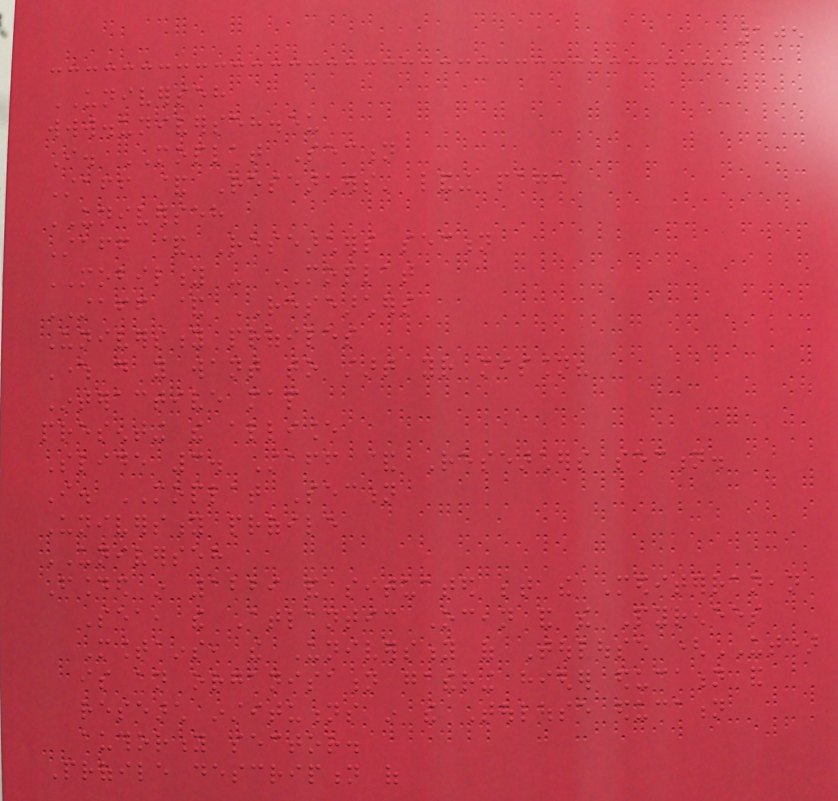105
UNIVERSEH
www.universeh.eu
I. MOPLAT Section
Staff & Researchers' landing page
UNIVERSEH
Staff & Researchers section
MOBILITY - MOPLAT
STAFF & RESEARCHERS
University profiles
Where do you want to start your mission?
Interactive map
presenting the alliance
Slide 3. Staff & Researchers section.
I. MOPLAT Section
University profile
UNIVERSEH
Founded in 1229 and situated between the Mediterranean
Sea, the Atlantic Ocean and the Pyrenees
Mountains, the University of Toulouse (UT)
is an organisation gathering higher education and
research institutions in the Toulouse education
authority sector.
Profile description of
